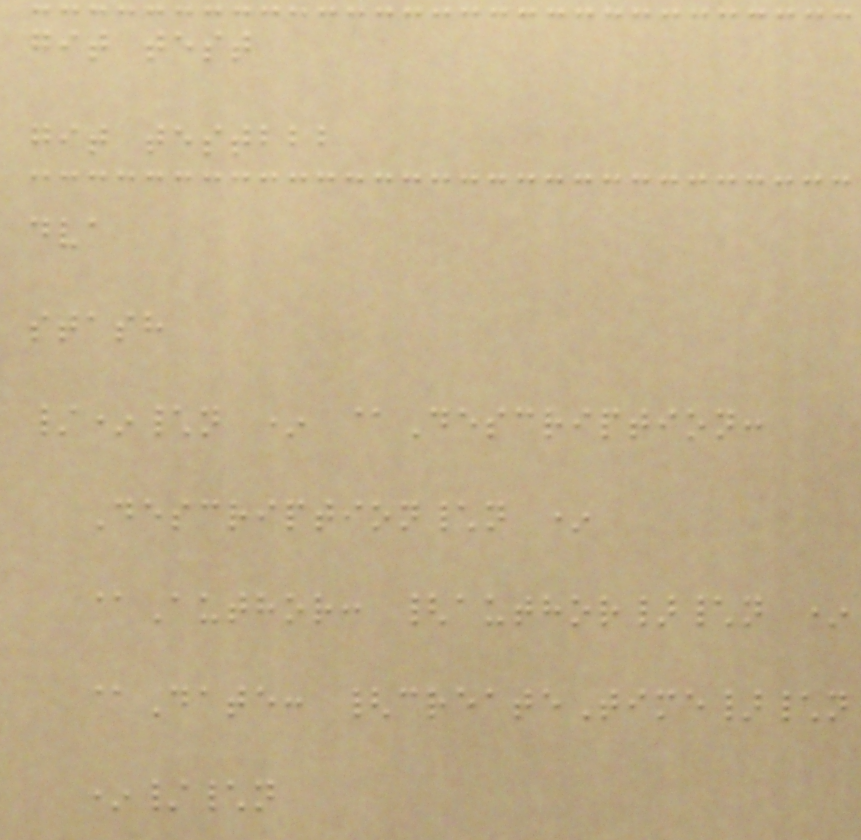git test
git testbbb
dva
stash
/*\n * @Description:
Description\n *
@Author: {author}\n *
@Date: {createTime}\n
*/\n
